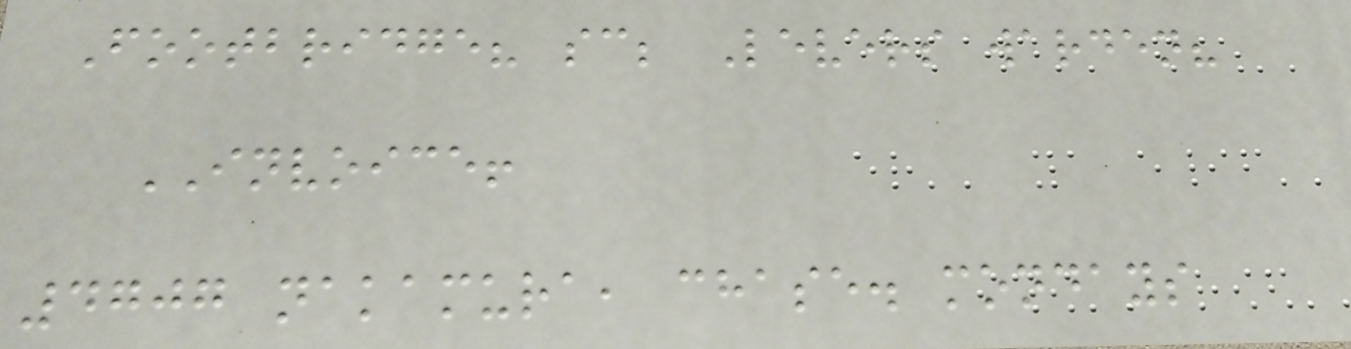Footbridge? sc; Levers warden?
INVOICE!
4707 nakamura, chase. mondays
